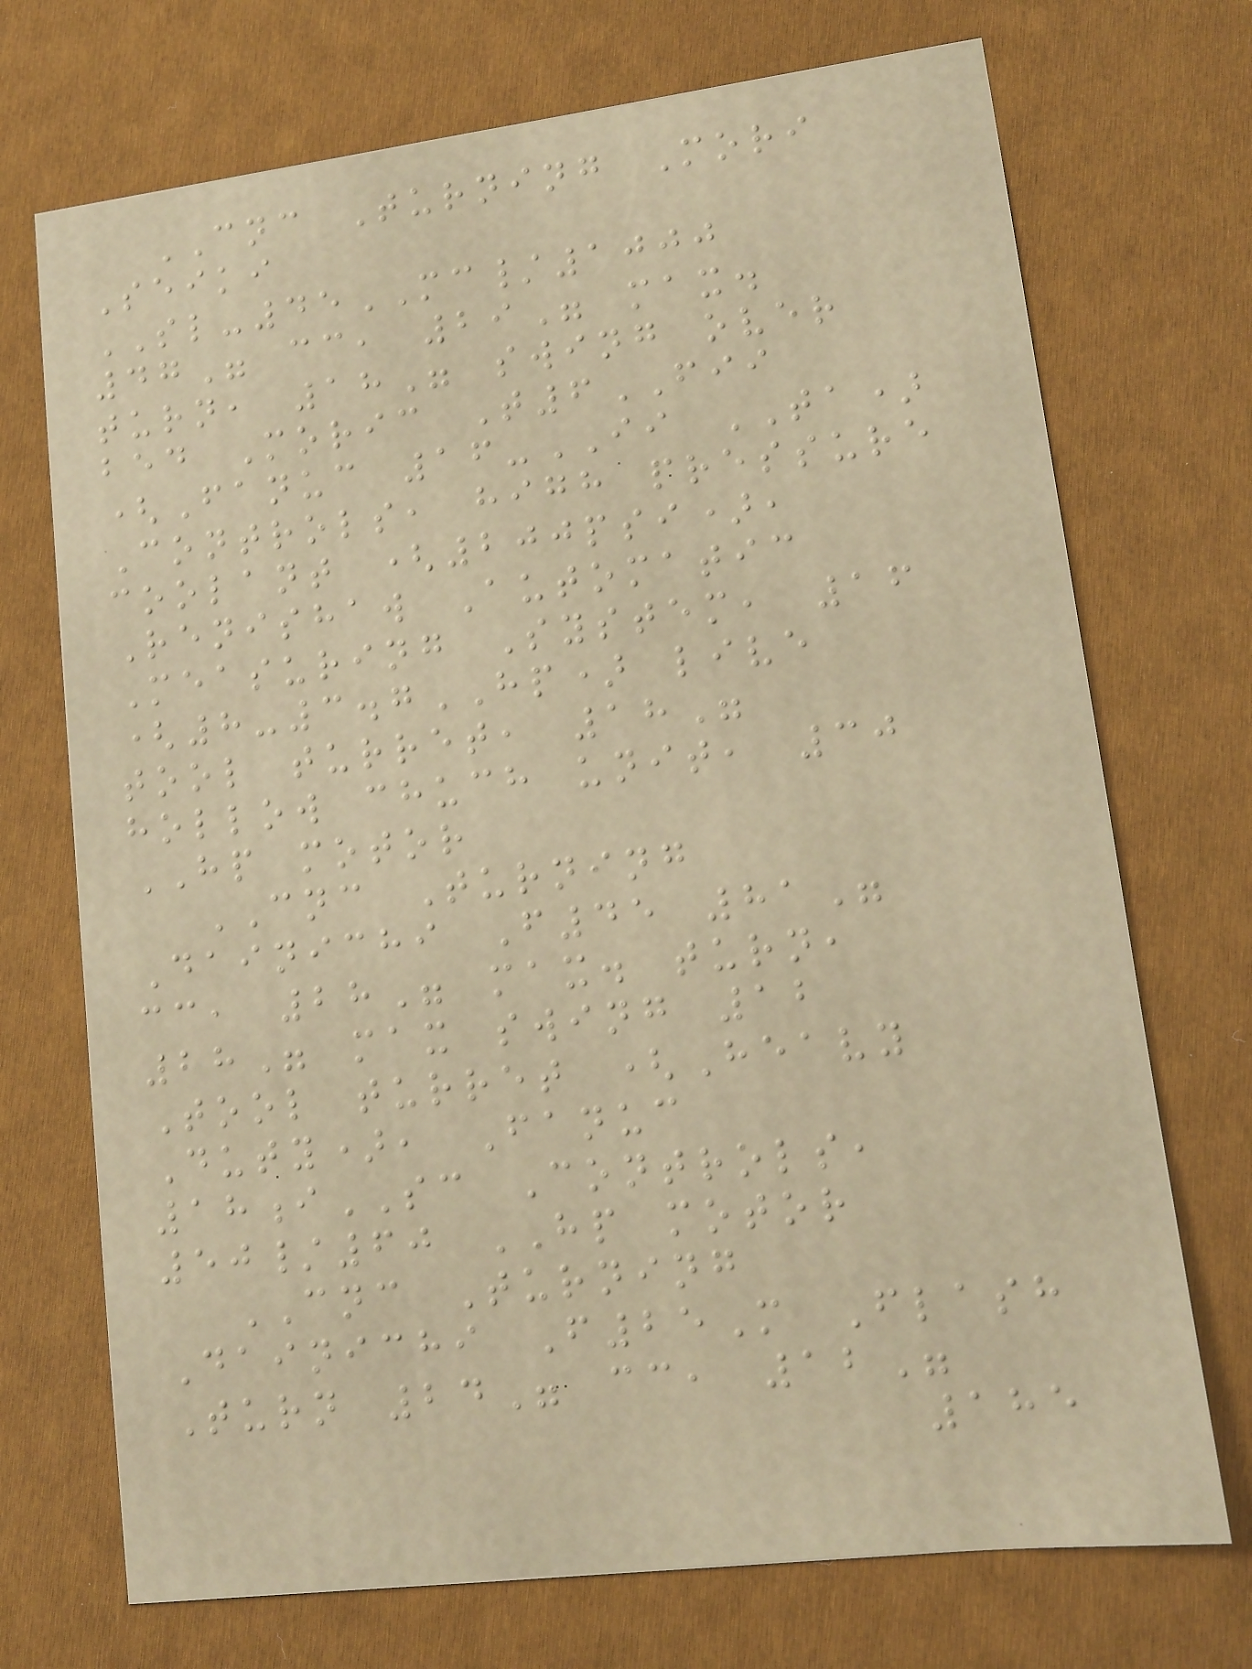CNC Turning Mori
Seiki
SL-45MC/1000
47" cc, 29" max.
turn, 18" swing over
bed Moric T6FII
(Fanuc 16-II TA)
Controls, high pressure
coolant (200psi),
Renishaw Automatic
Measuring System, 16
(8-3.7HP) live
tool turret, 18"
hollow chuch unit, 30
HP motor
CNC Turning
Dainichi F45 81"
cc, 28" max. turn,
28" max swing 12
Tool turret (Heavy
Duty), Fanuc
18iSC Controls,
50/60 HP motor
CNC Turning
Dainichi F25M Flash
Turn 24" cc, 12"
185
